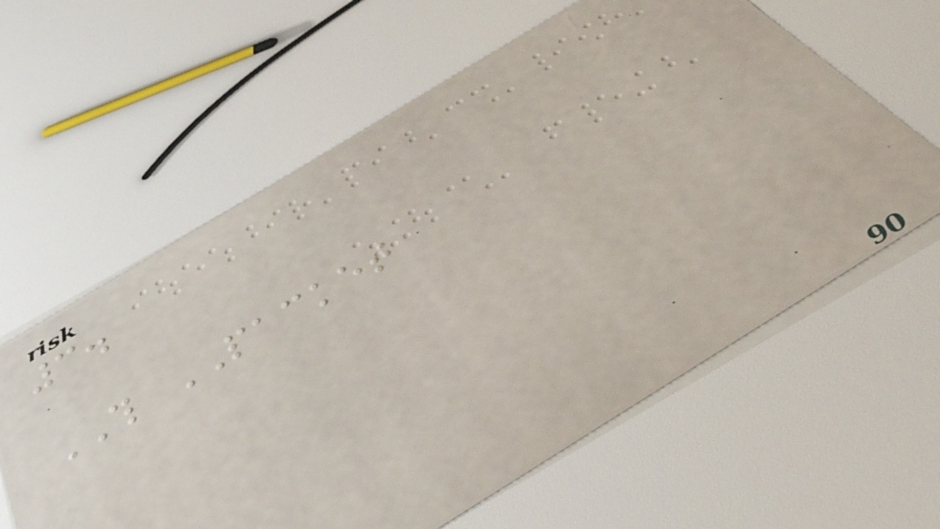3.
THIS PACKET
